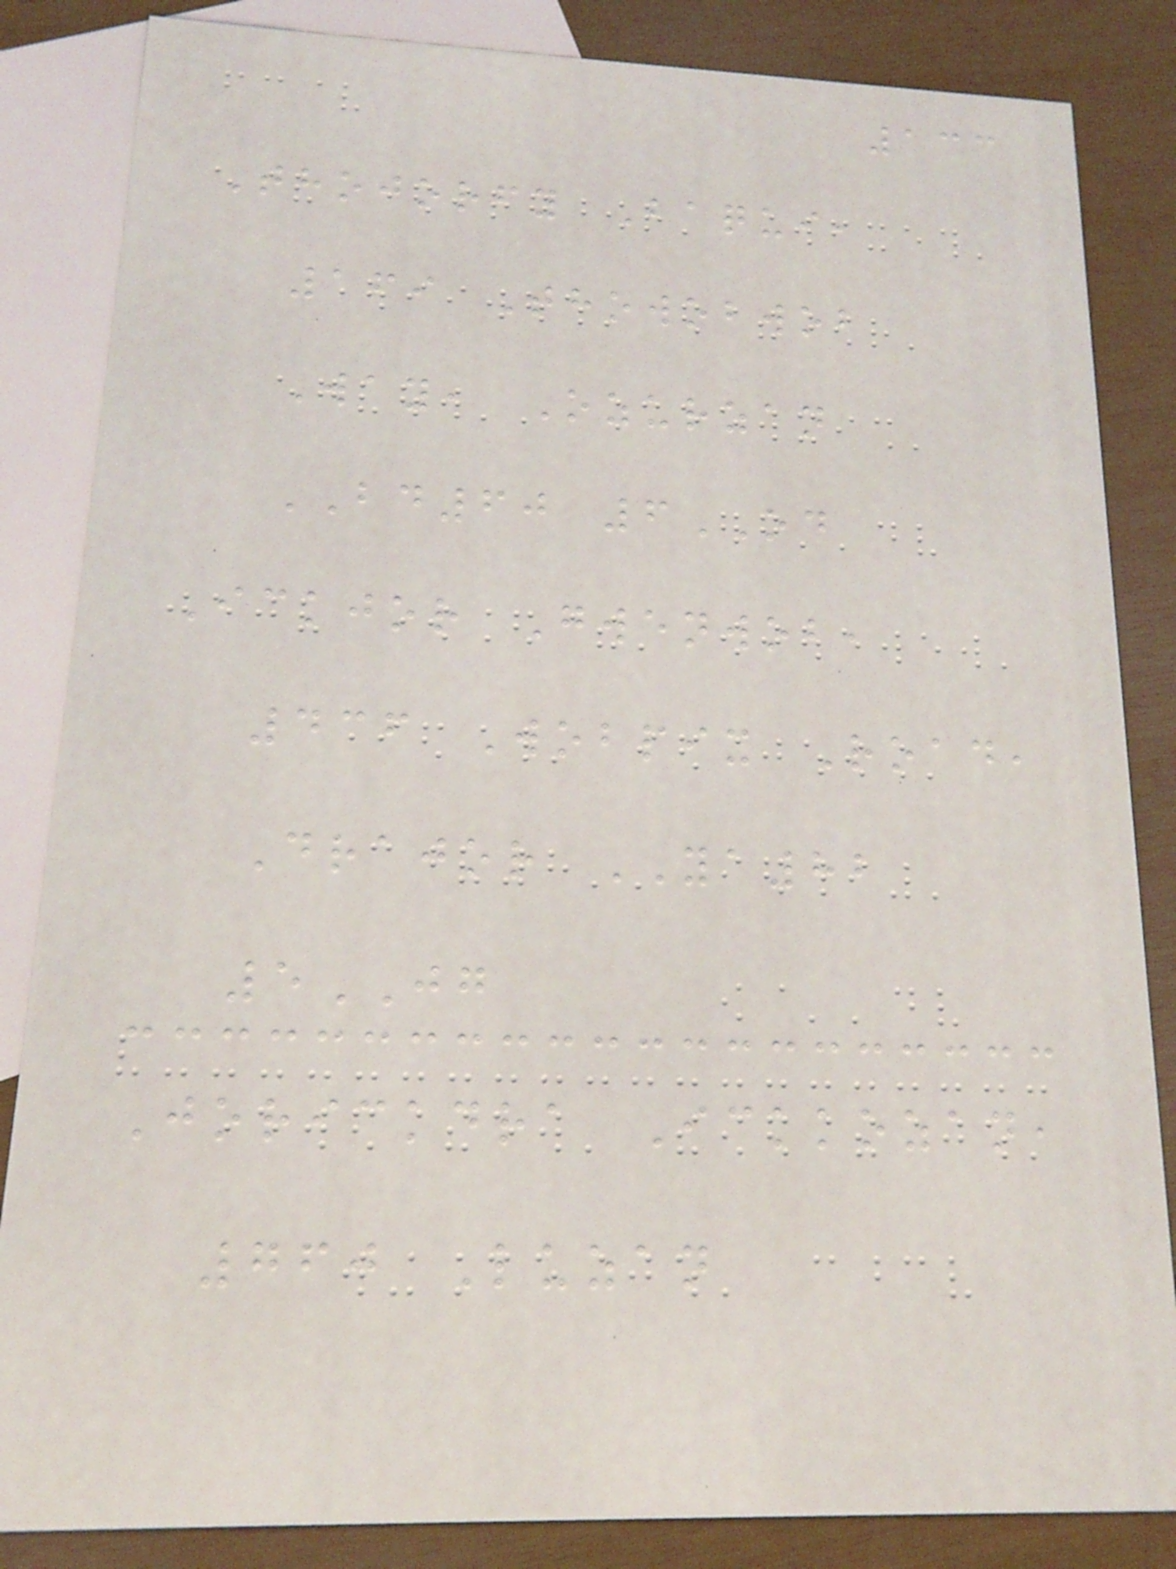133
Thojorfy Baqui,
169 Thowobwob
Way, Ozurzan
BD60 6OD
Ickjor Gwenwob,
436 Wobpix Road,
Drajor YA82
5JG
Jorickdra Ickkozan,
760 Luzan
